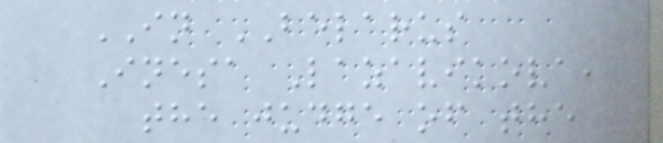IN BELARUS
Inesa Lazavikova,
the judge of the
